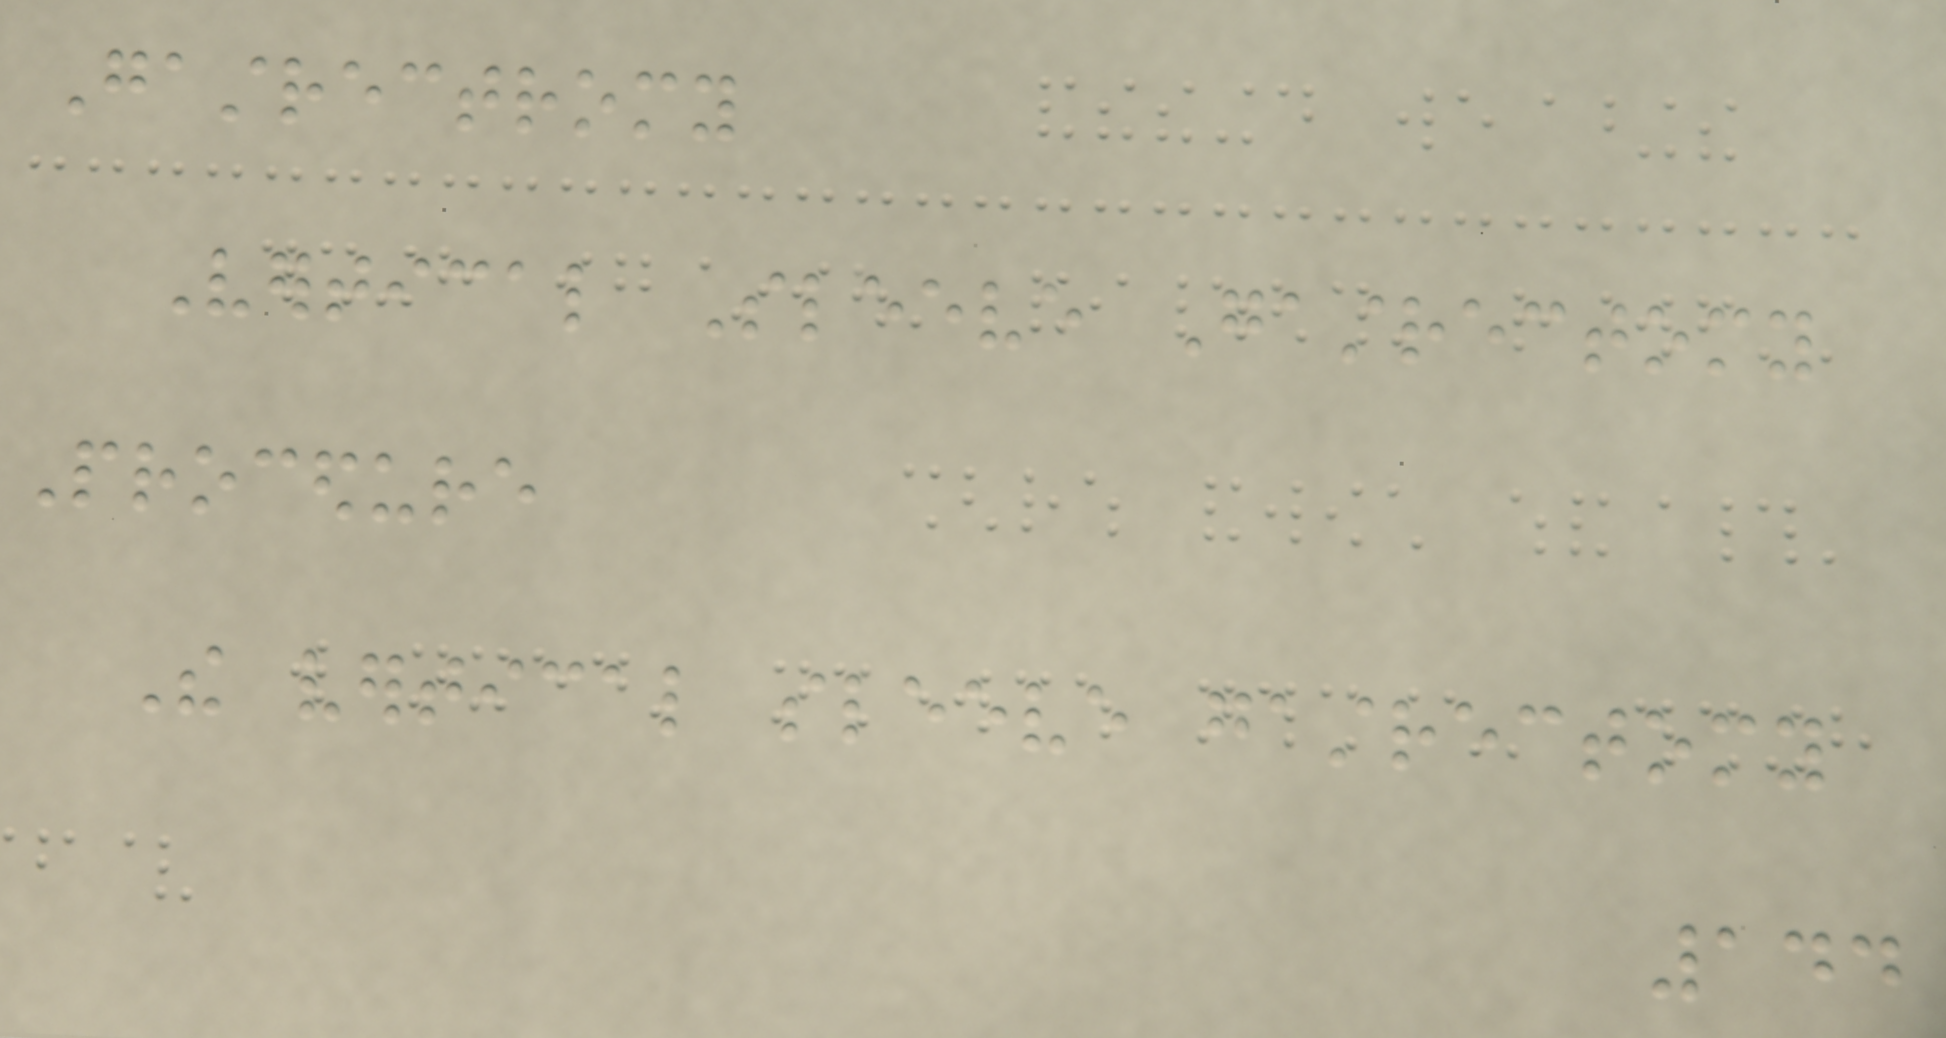Gastrectromy
Vertical Sleeve Gastrectomy
Procedure
The vertical sleeve gastrectomy
144
